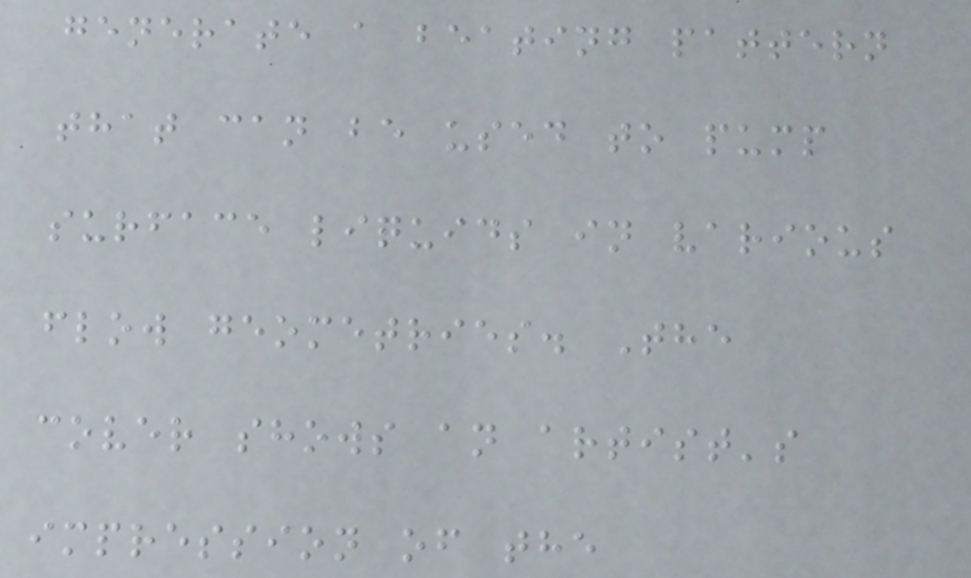generate a beating pattern
that can be used to pump
surface liquids in various
flow geometries. The
cover shows an artist's
impression of the
